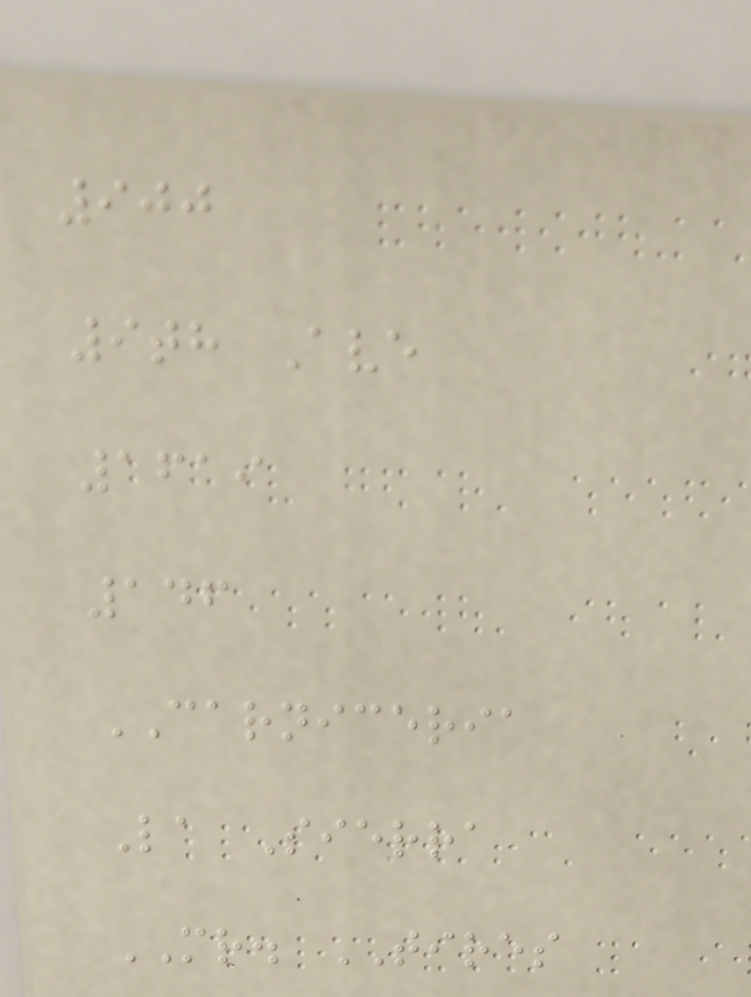900
9th Ave
1619
146
CARNICERIA
La Sierra
MR. TIRES
